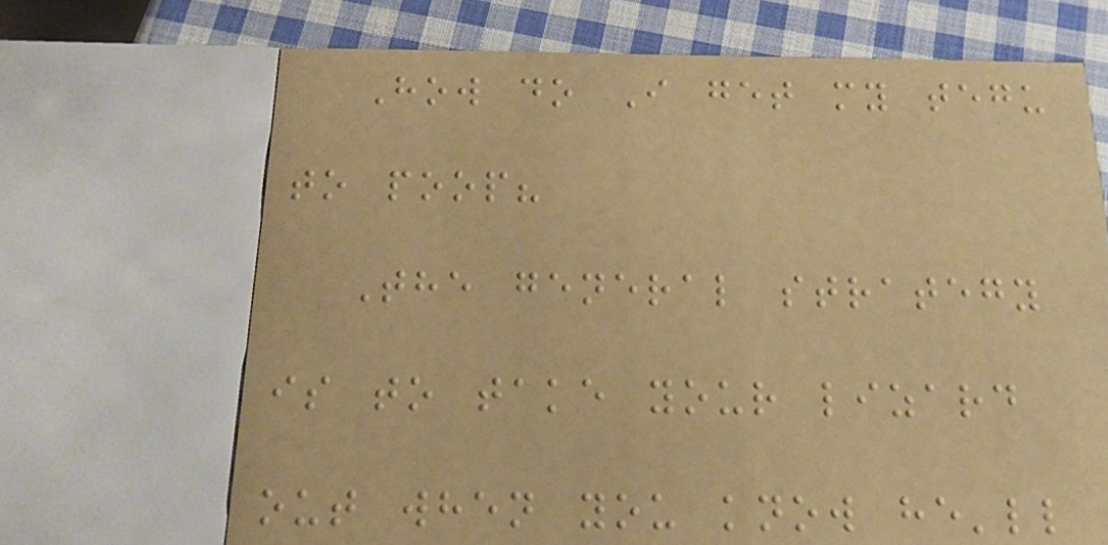How do I get my tegu
to poop?
The general strategy
is to take your lizard
out when you know he'll
